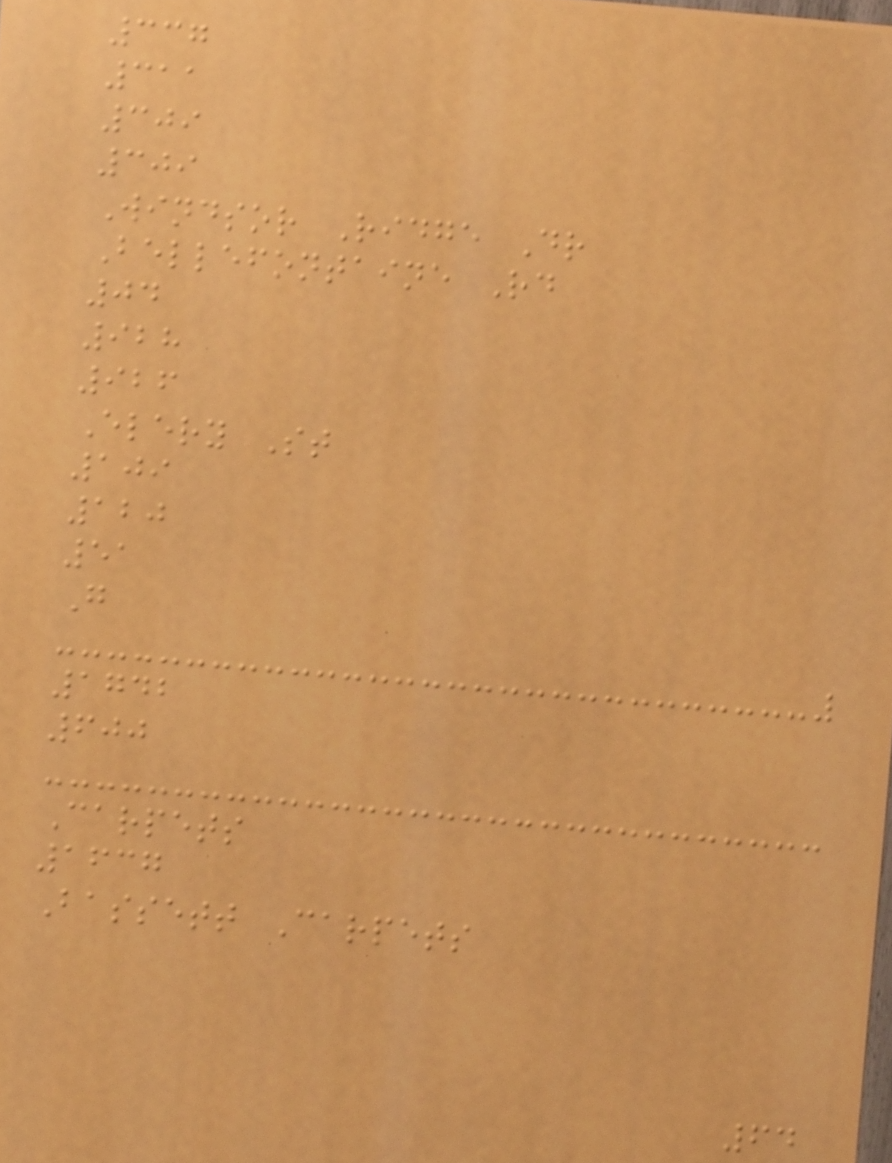337
311
309
309
Windsor Ridge Dr
Bellefontaine Rd
04
928
926
Elery St
109
120
51
G
1742
600
Carpets
1637
Bassett Carpets
64
